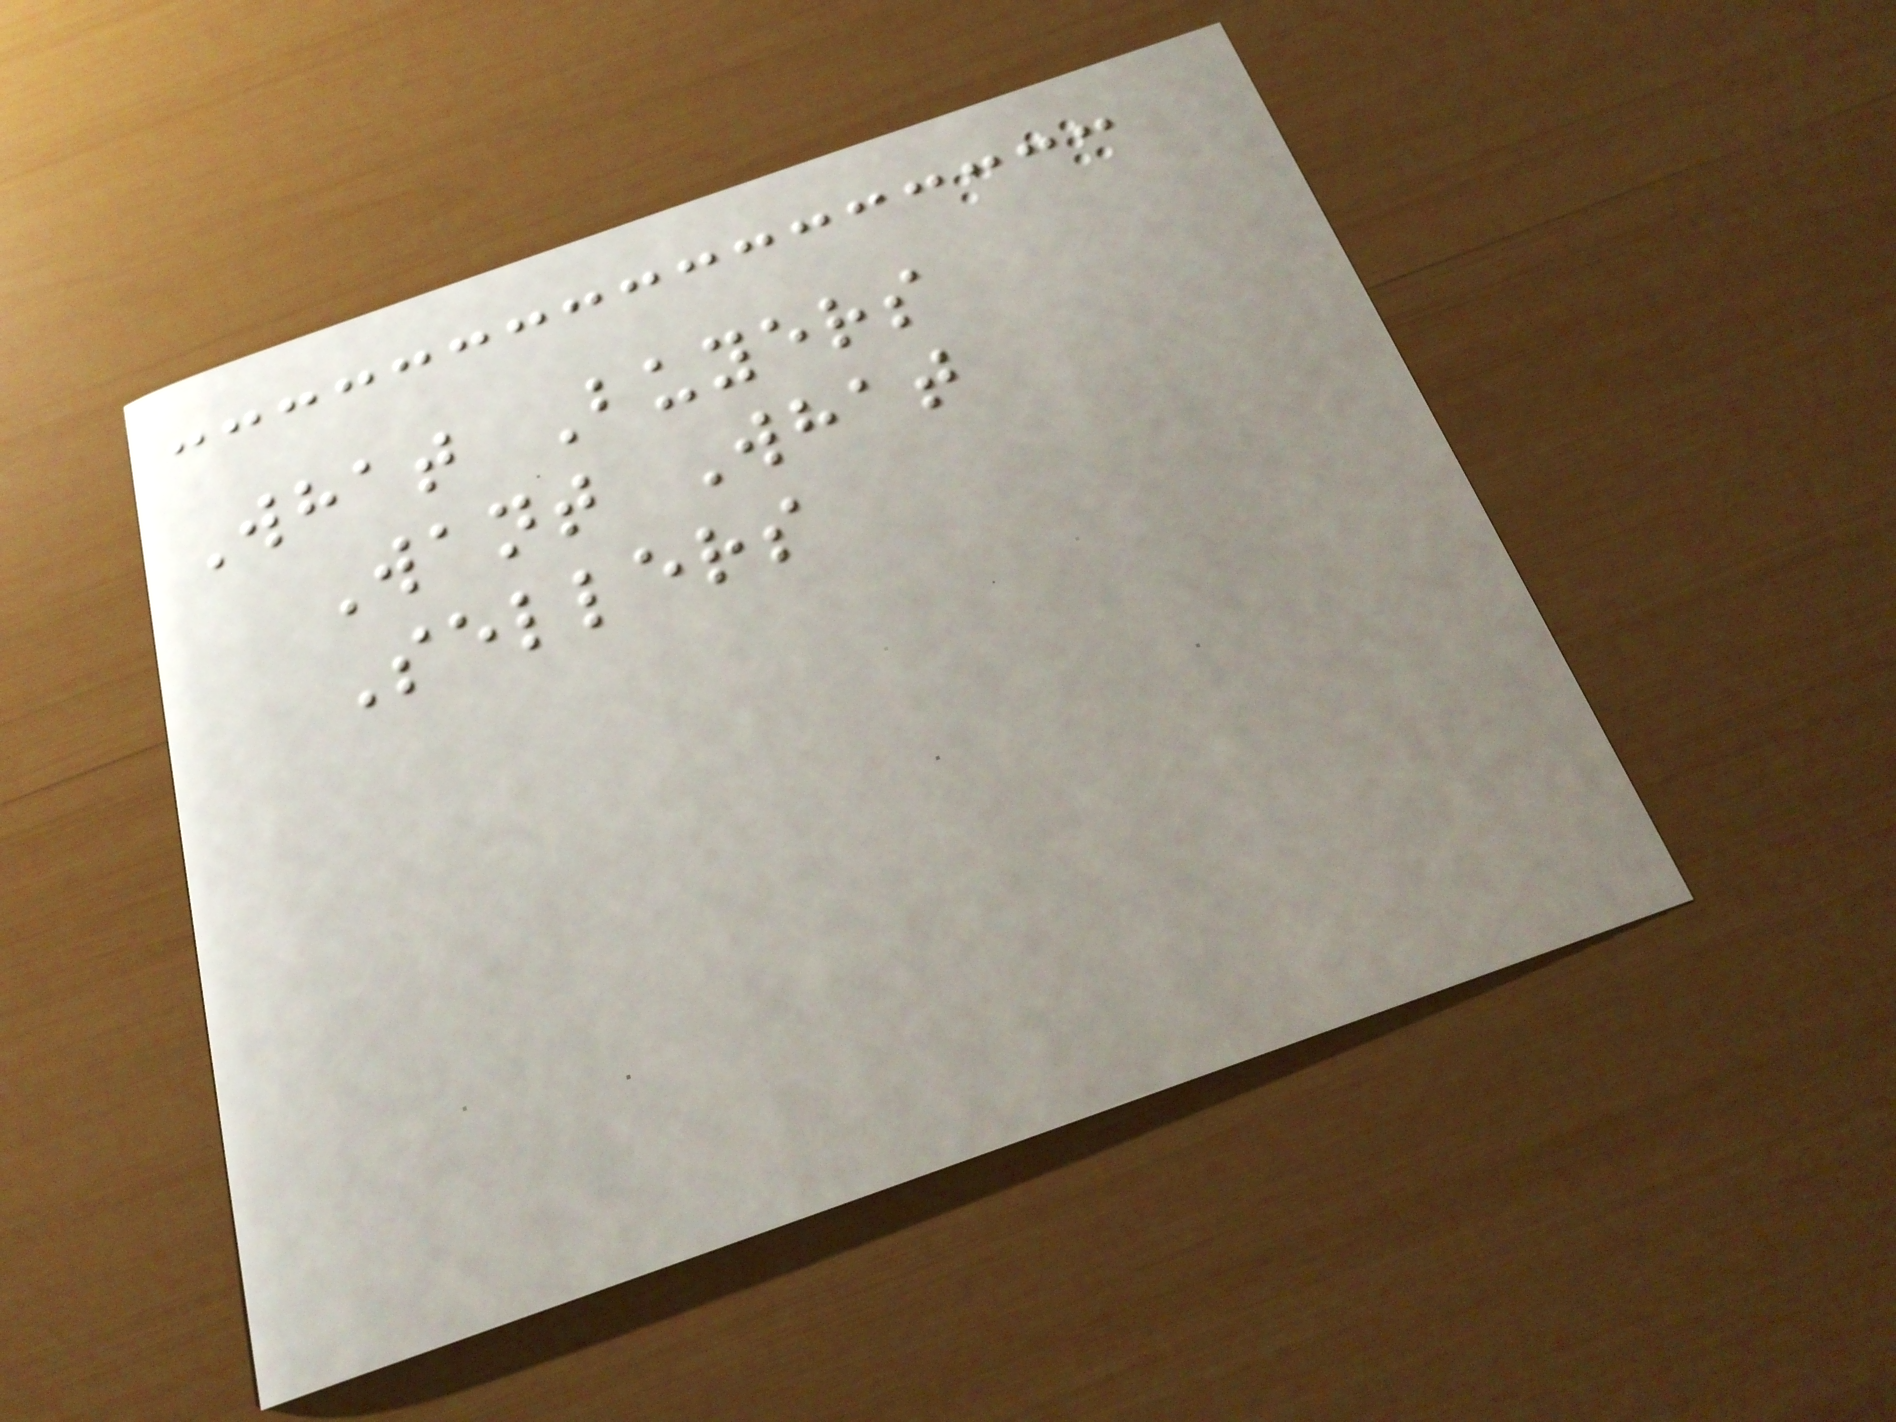What Buyers
Want What
Sellers
